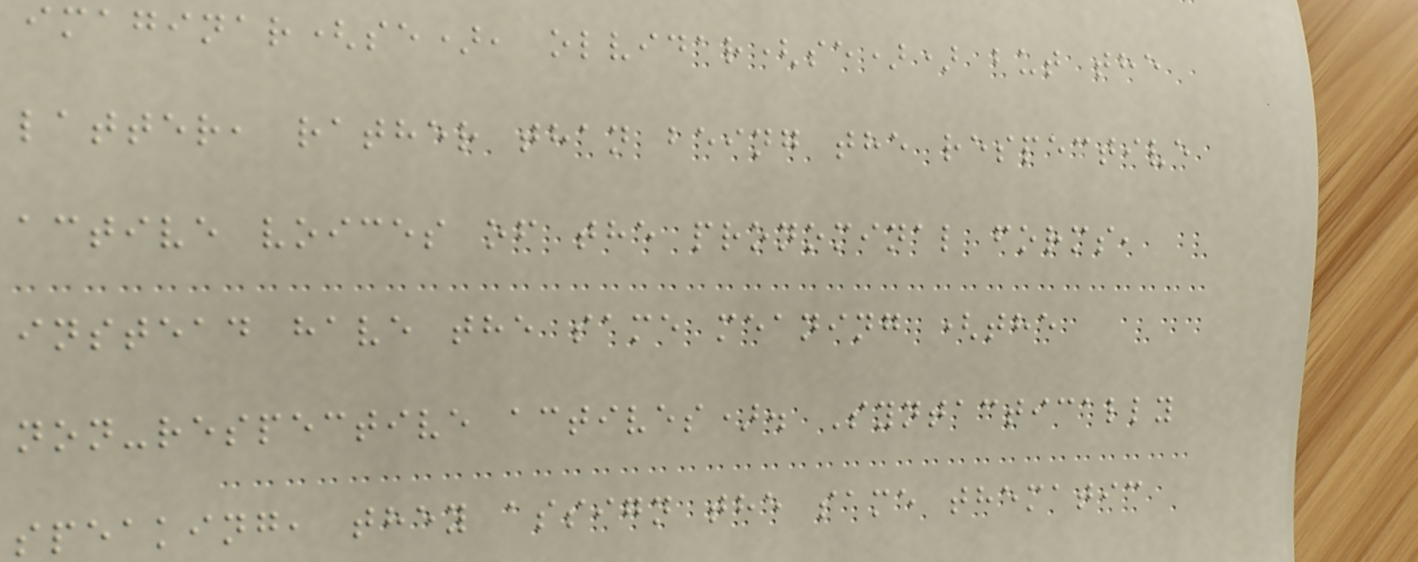imaginar(se), olvidar(se)) but the
latter, rather than being the respective
active voices of the pronominal forms,
instead have the same meaning (the
non-respective actives). Syntactically
speaking, they assign the same thematic
